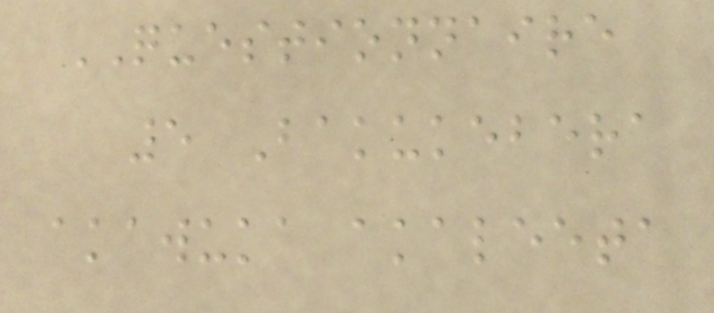QUESTIONNAIRE
5 Bakukebera
akawuka akaleeta
